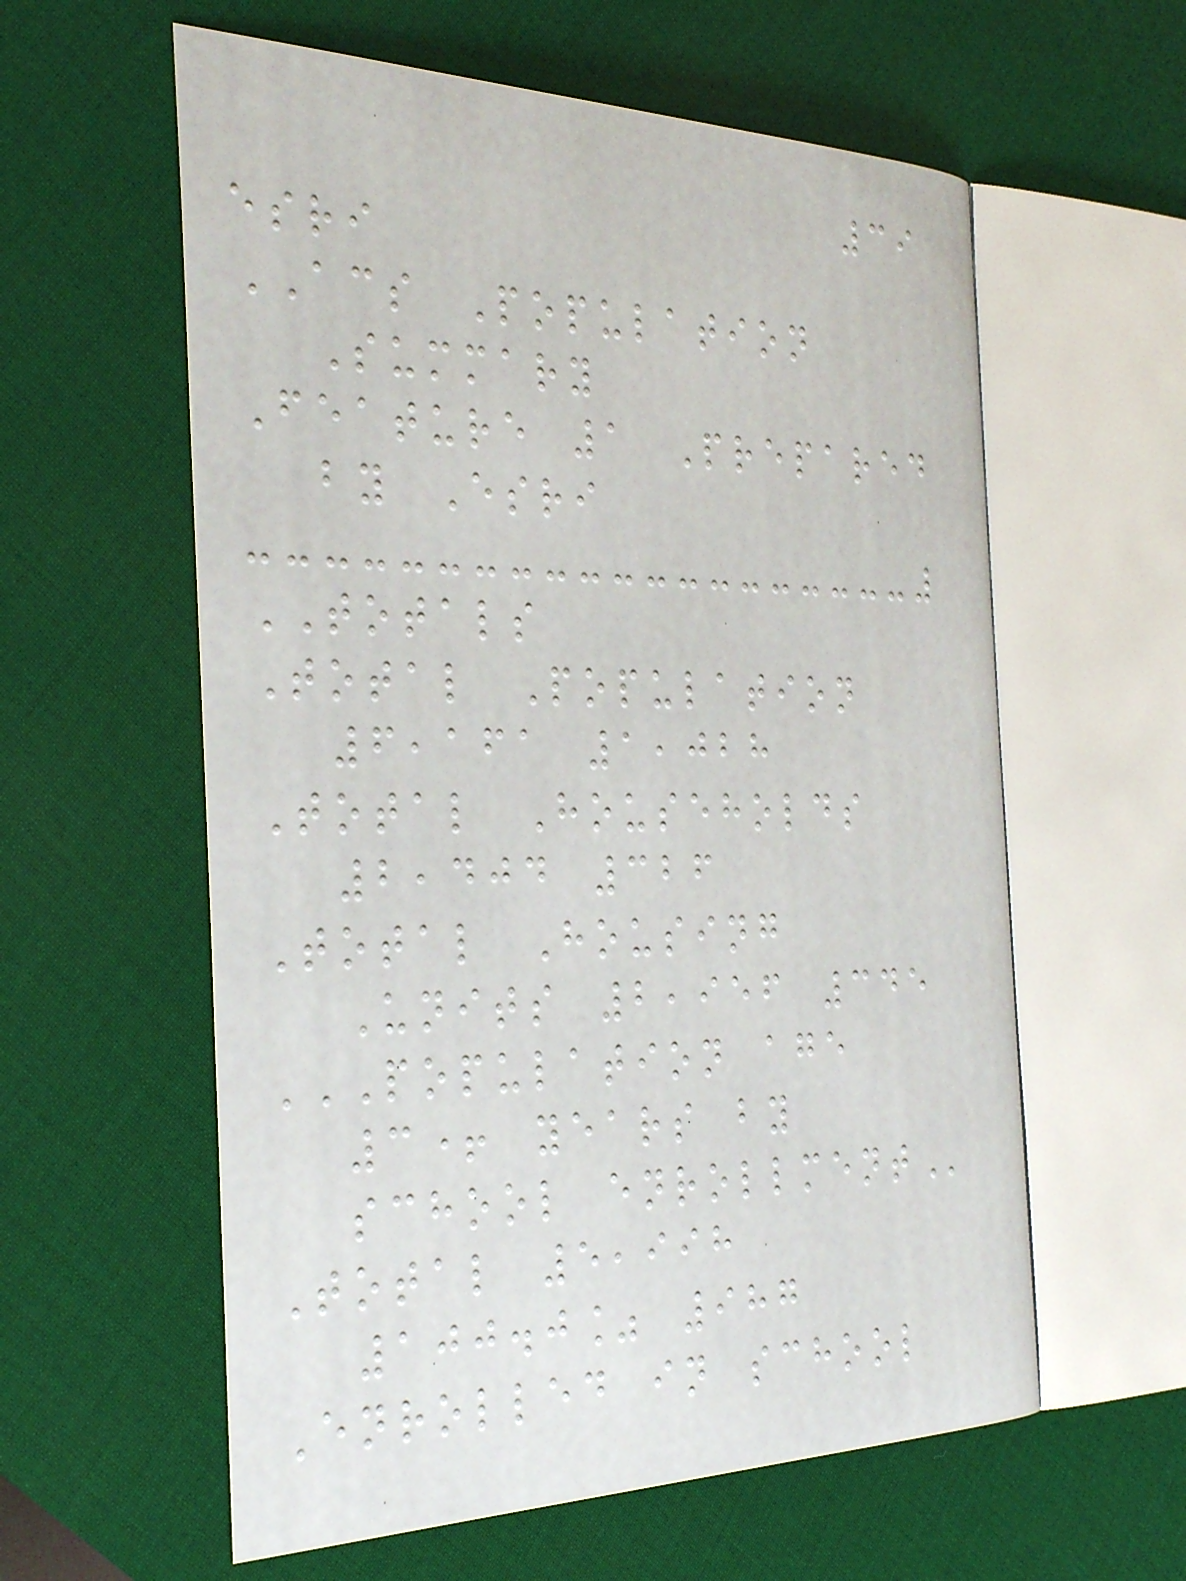39
esri
ACS Population
Summary
Feature 1 Prepared
by Esri
TOTALS
Total Population
6,161 1,028
Total Households
2,404 326
Total Housing
Units 2,956 345
POPULATION AGE
3+ YEARS BY
SCHOOL ENROLLMENT
Total 5,998
100.0% 987
Enrolled in school
